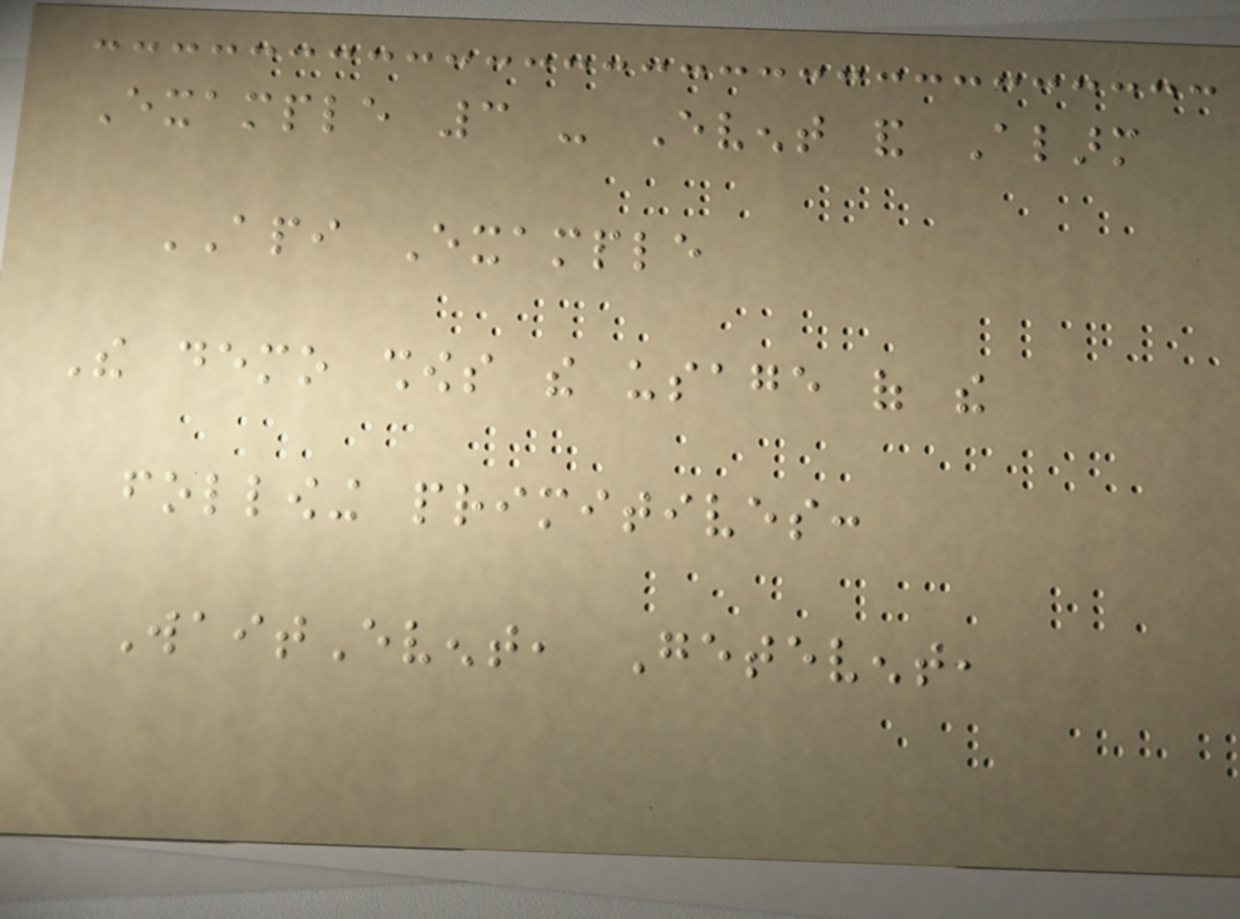Example 3 - Event and Alarm
API Example
The demo shows the usage of the
following primitives:
WaitEvent, Getevent,
